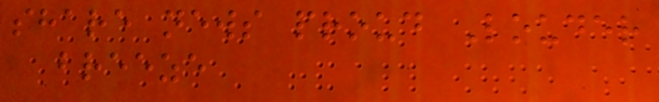share news proud Louder
breeze
